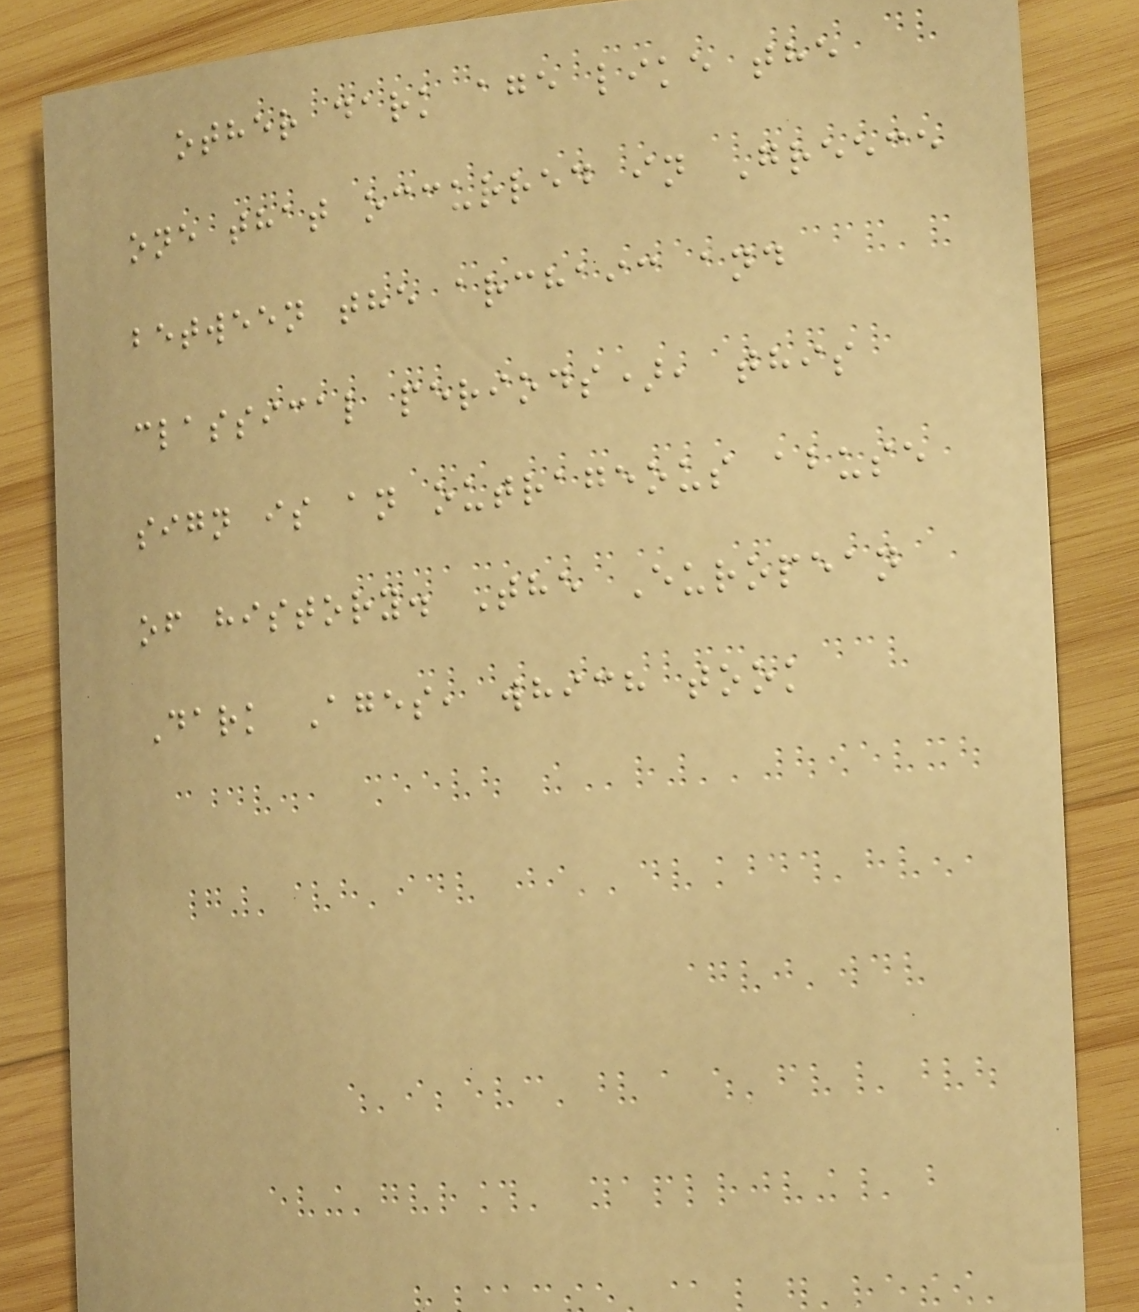other dark age like the
one that occurred in Greece
between the archaic and
classical periods), this
sign is an outrageous abuse
of history. The European
Dark Ages, which took
